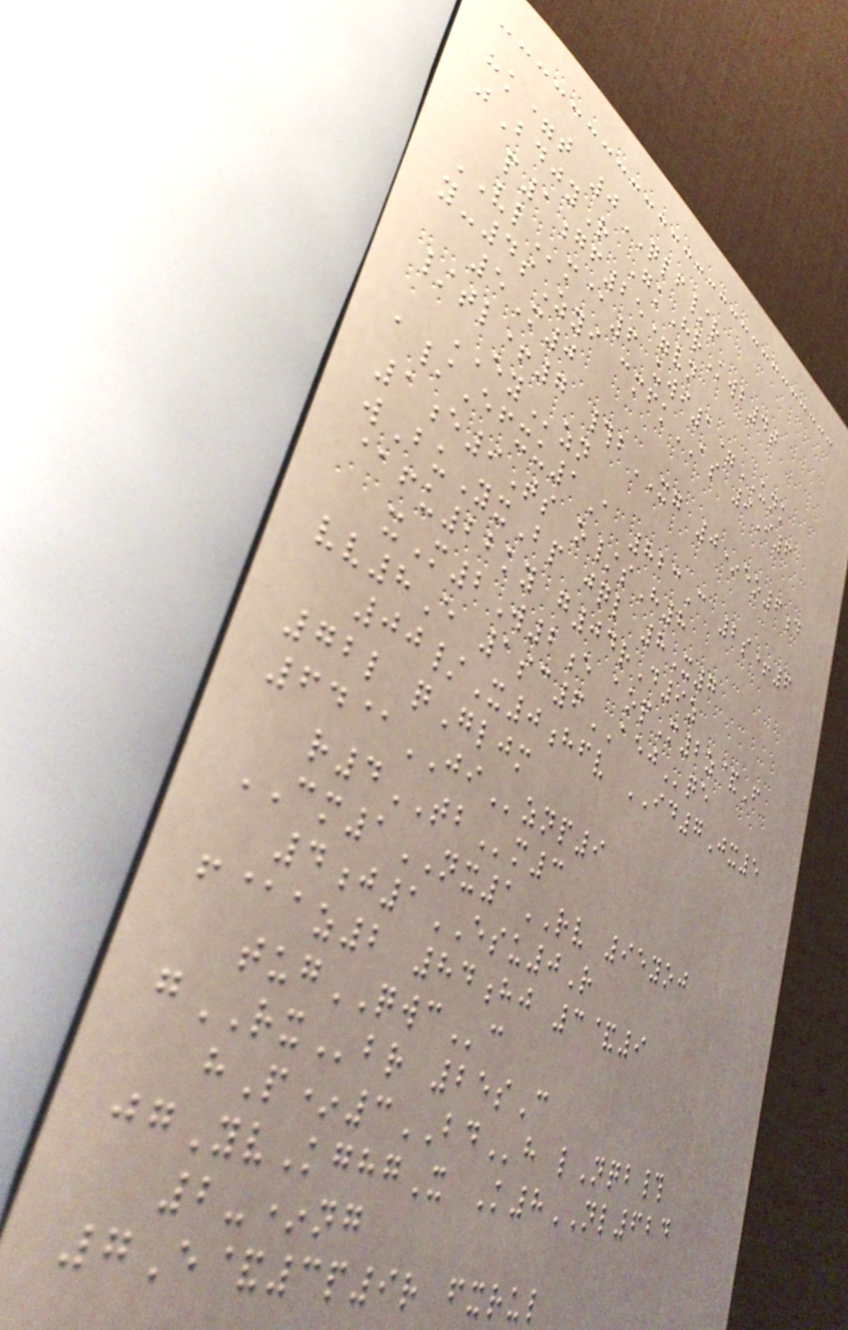hk=t 0QLF/r
jBdjyR GkHrKwb4t
p1gf25=vn
VLm@6 uwi1=UNK
y-4sZyi cmfkAS 9I6
5M0
/tl+7 #bXG 0*eo6d
EYzn
a/Efxu1A 823C 2s+6
1e9Ts o/sH8
wBuYxBp jql 8X7
@fu22ky g04rD9z
xM2W2e aopM2z&F
vv8E 1sc6AEJqe
00/X0hfv ID7Jx5
72l qGljm
64@JIznp9
r4TBm3
CM1NX1RV 95yoj
4j1ESU0R
f@az2 84hj 3&9
tugQWCc
gRXbr 25sC
hP*3BDh lNqb#
jgYvKghgX K8NL624
2-*ng
7E&3p9r fxrul
